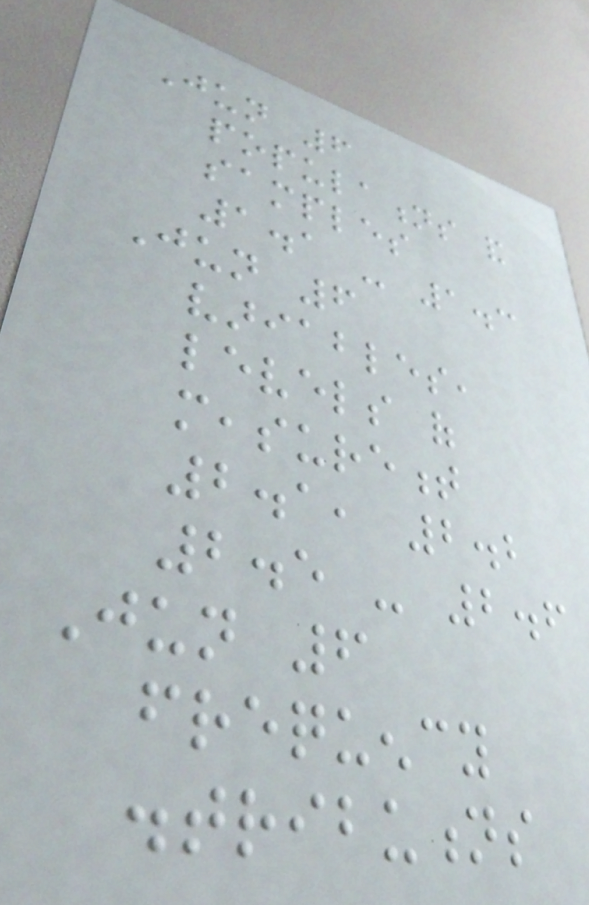Jun 6
populations and
samples
1.1 - 1.3
Jun 6
variables,
levels of
measurement
2.1, 2.2
2.5 - 2.6
Jun 6
frequency
distributions
